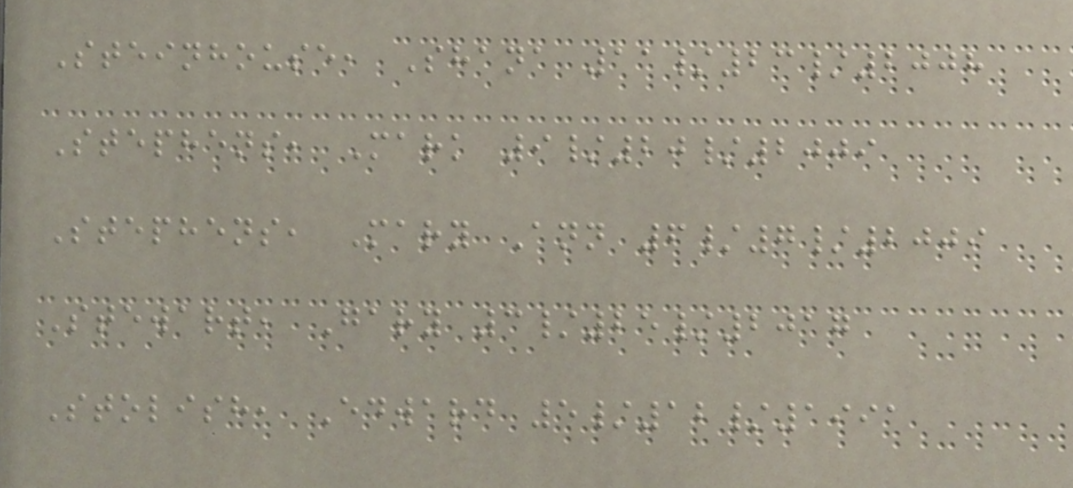Steinhouse, Shana 11/23/2008
Stephens, Mark 9/20/2009
Stephens, Mary Ann 6/7/2009
Stewart, Gary 3/25/2017
Stolish, Edward 5/12/1991
